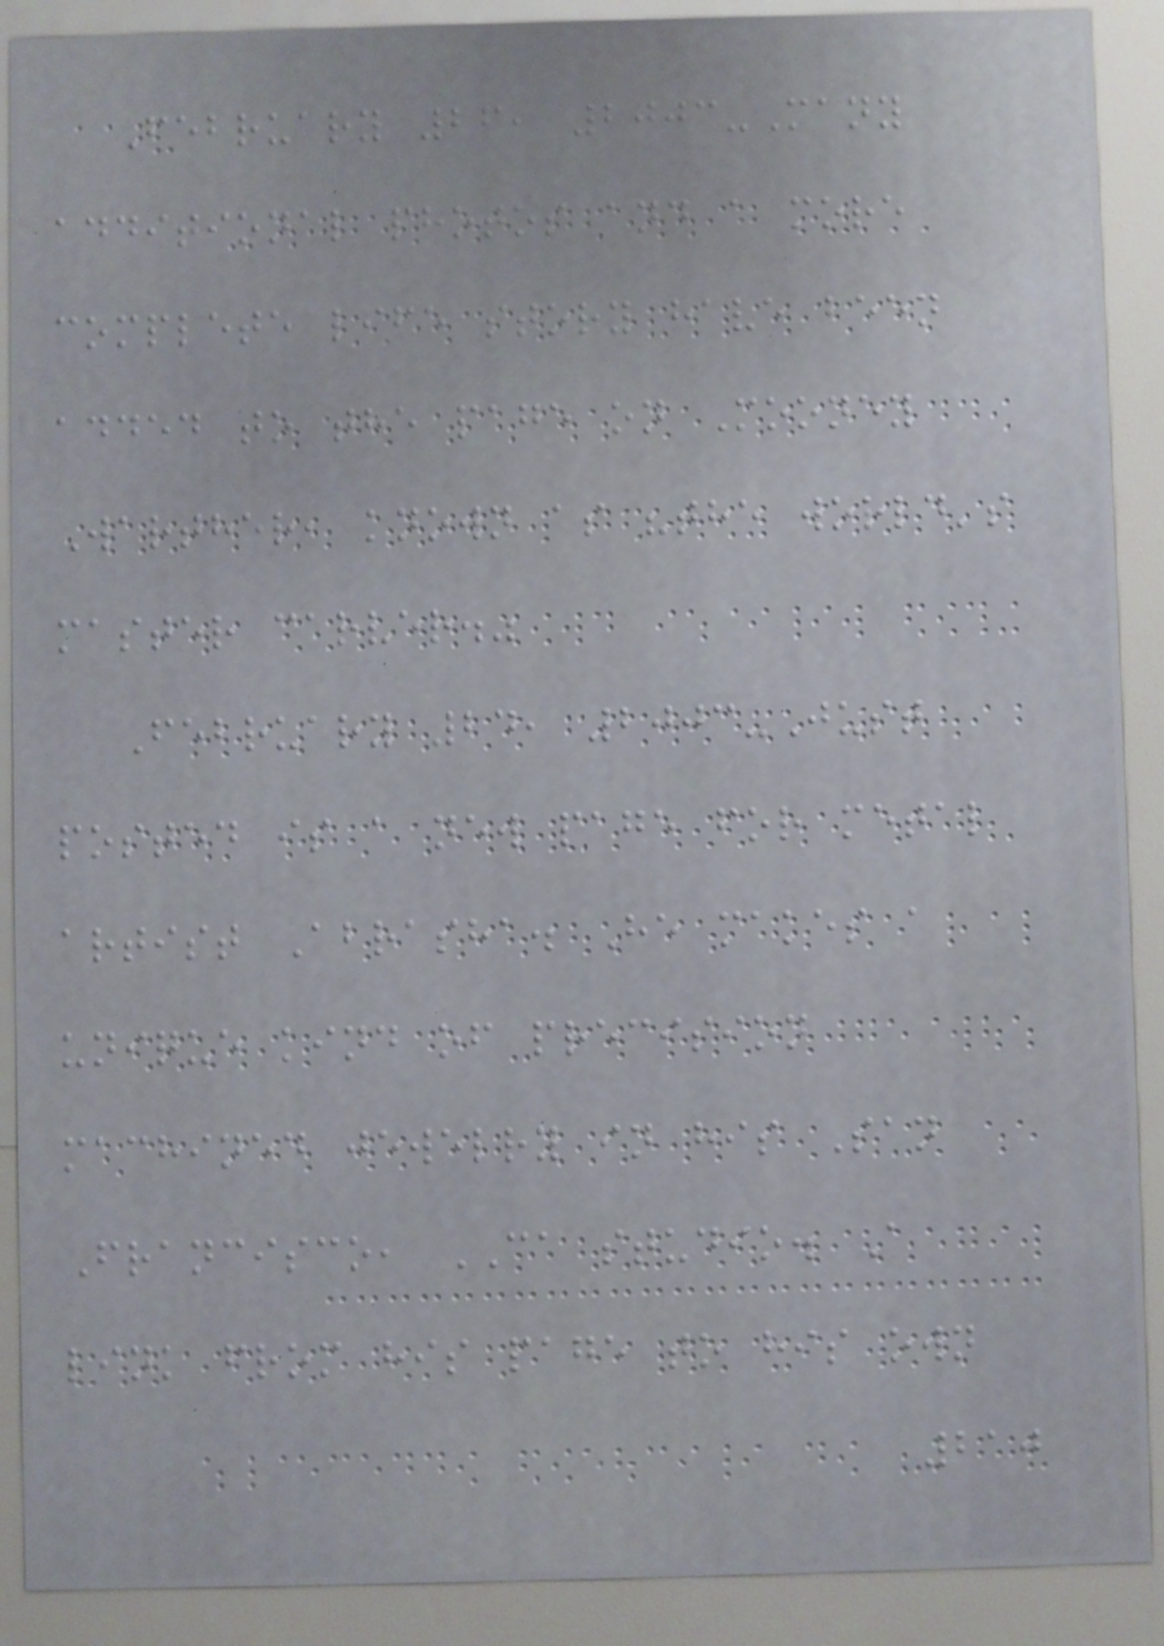February 26, 2003-Many
additional photos and a more
complete life story have been
added to the page on Mooney
Warther, known as "the world's
master carver."
February 24, 2003-Just
posted is a new page for metal
artist Abrasha. He makes a
unique kind of precision
machined jewelry in his San
Francisco, CA studio. A
link from his page to his own
210
